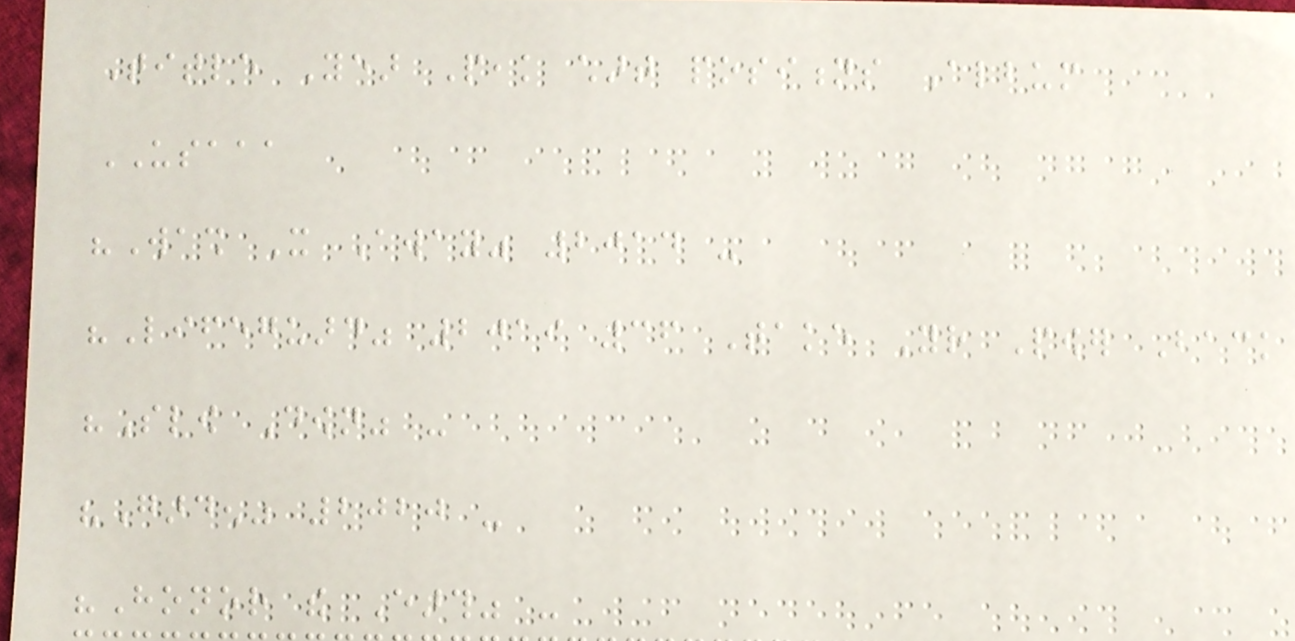Title Year Peak chart positions Album
USAAA
"Wash It Away" 2014 -
"Lifeguard" 2019 36 Take Your Power Back
"Slow Down" -
"Garden" 2020 -
"Honor the Earth" -
